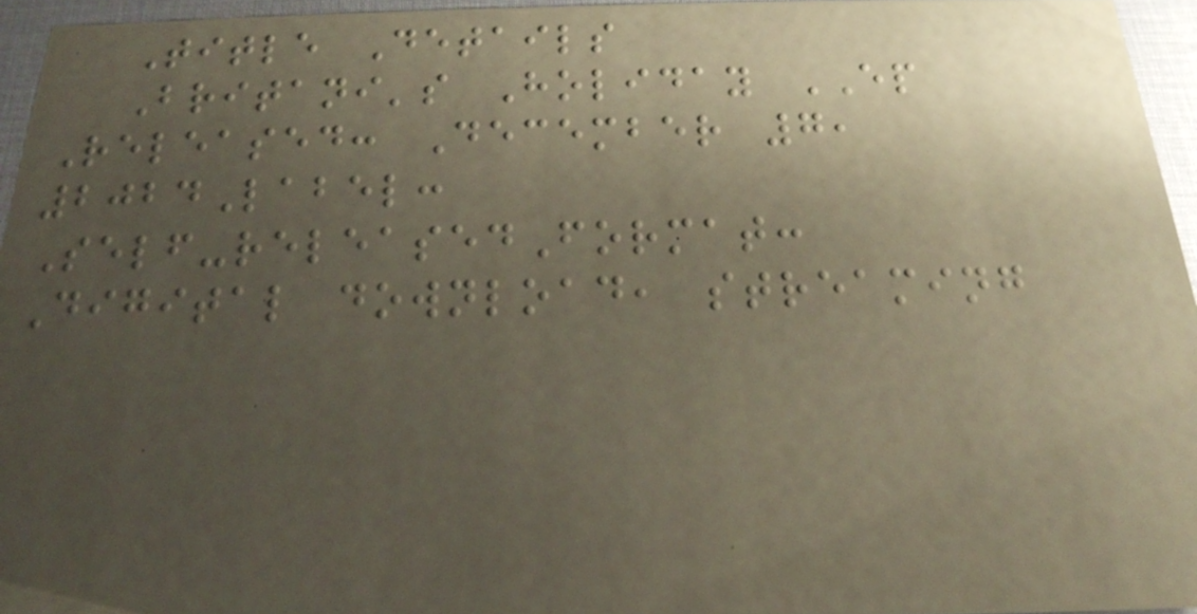Title Details
Britani's Holiday EP
Released: December 7,
2024Label:
Self-releasedFormat:
Digital download, streaming
